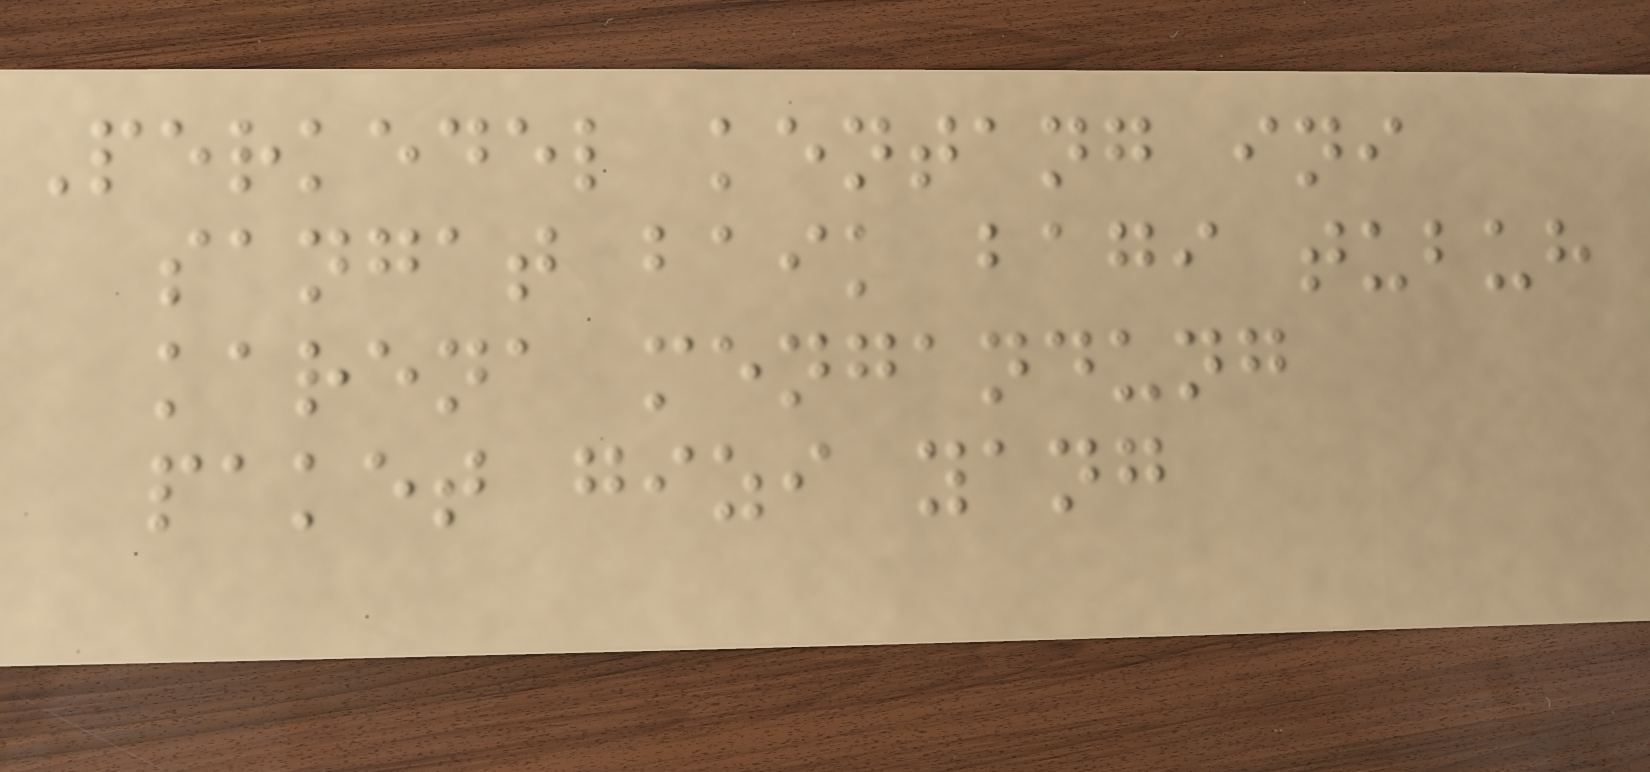Perkedel kentang ini
sangat baik bagi tubuh
karena mengandung
paket gizi yang
